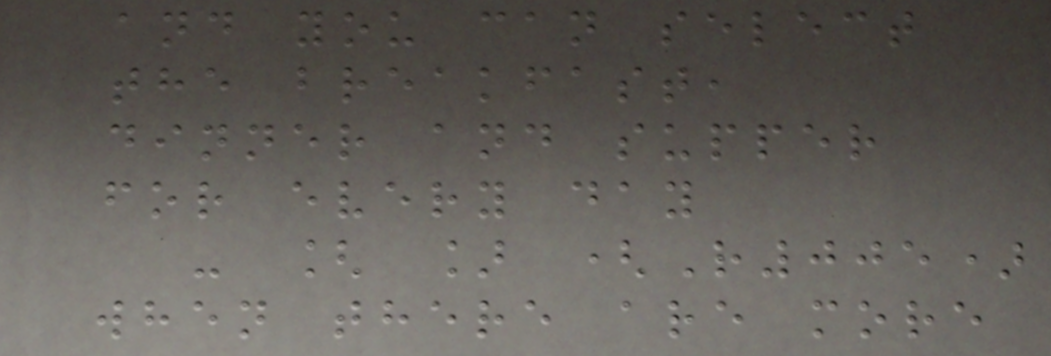and you can select
the breakfast,
dinner and supper
for every day
- [ ] (R005)
when there are more
